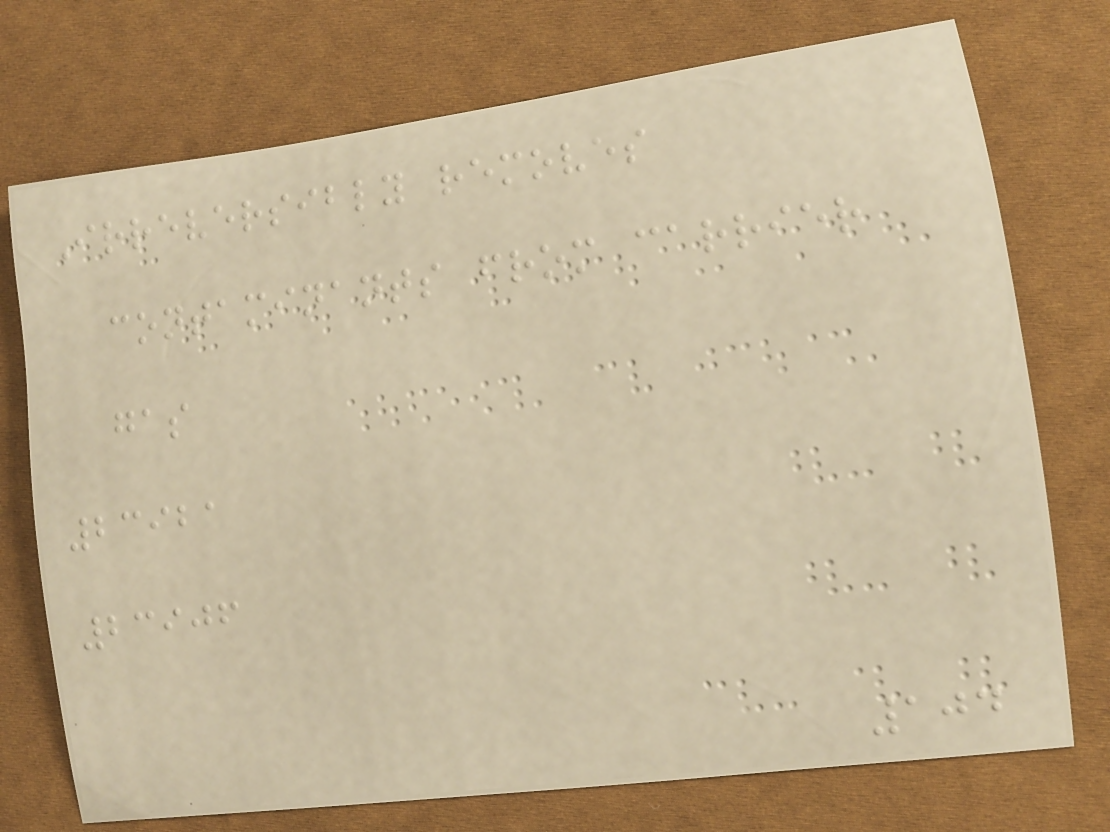Irreversibly removes
contaminants from carrier
gas
23921
23906
104
